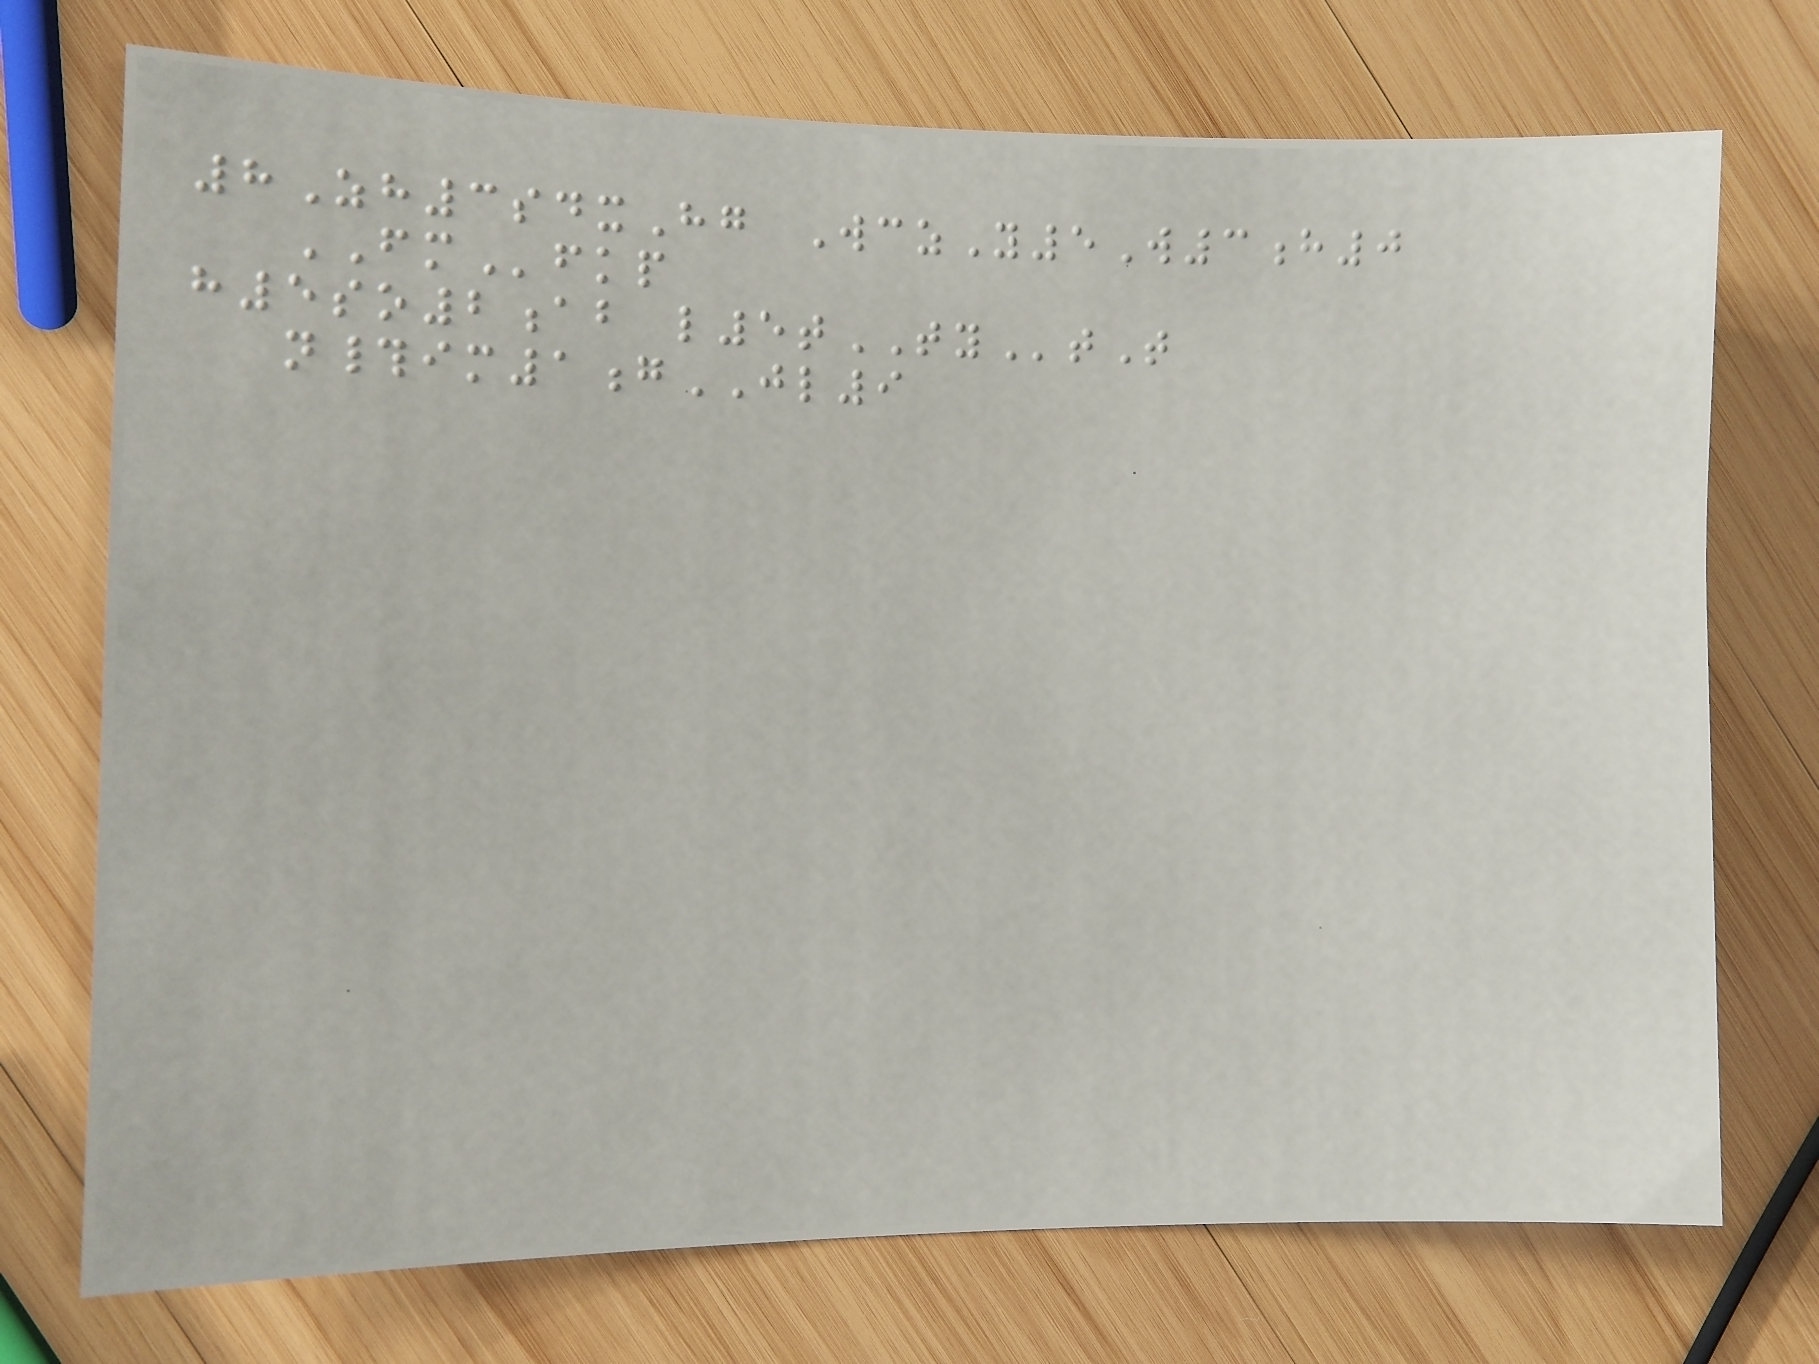8Zh3sdxHg WczY5W3h0
FMfkp
h5so2ab l5tTYtT
n#im1gJL9
